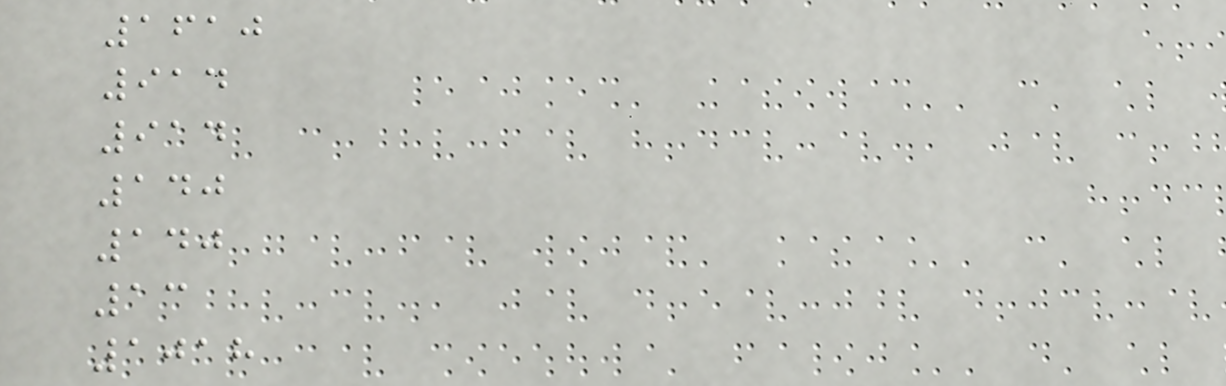1610
914
914
140
140
13
1018
